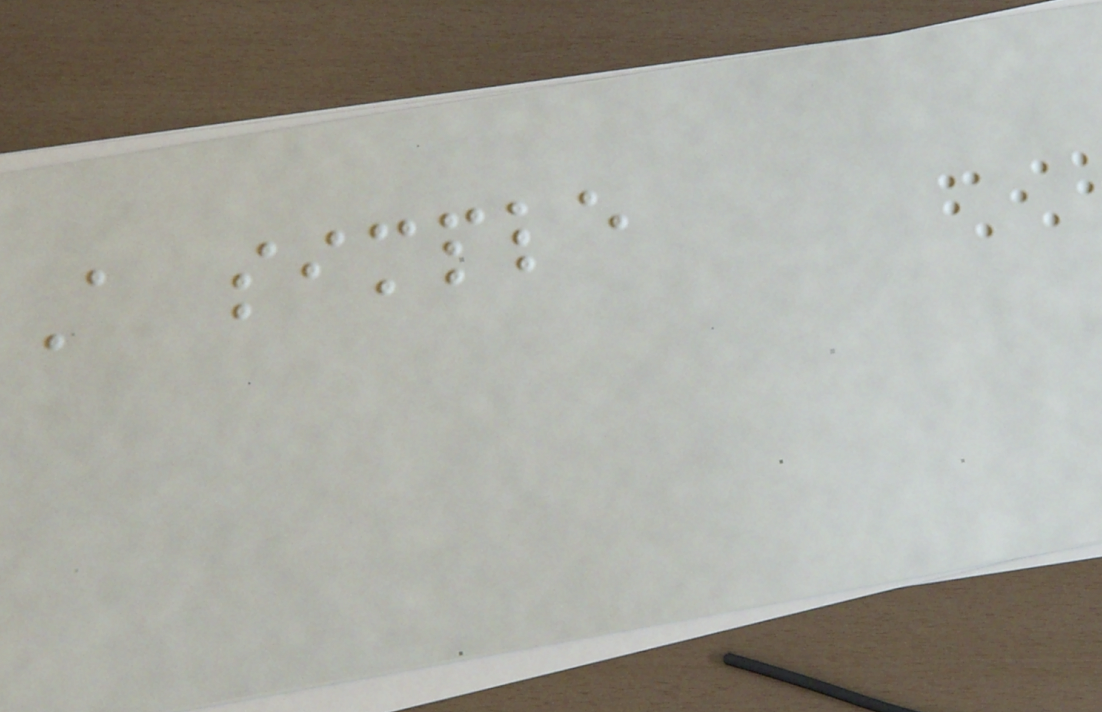A simple
